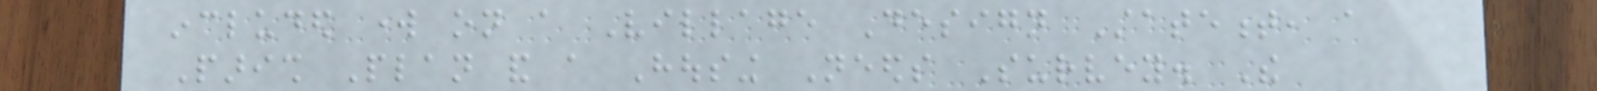included work on a Village Design Statement, a
Parish Plan and a Housing Needs Survey. The
